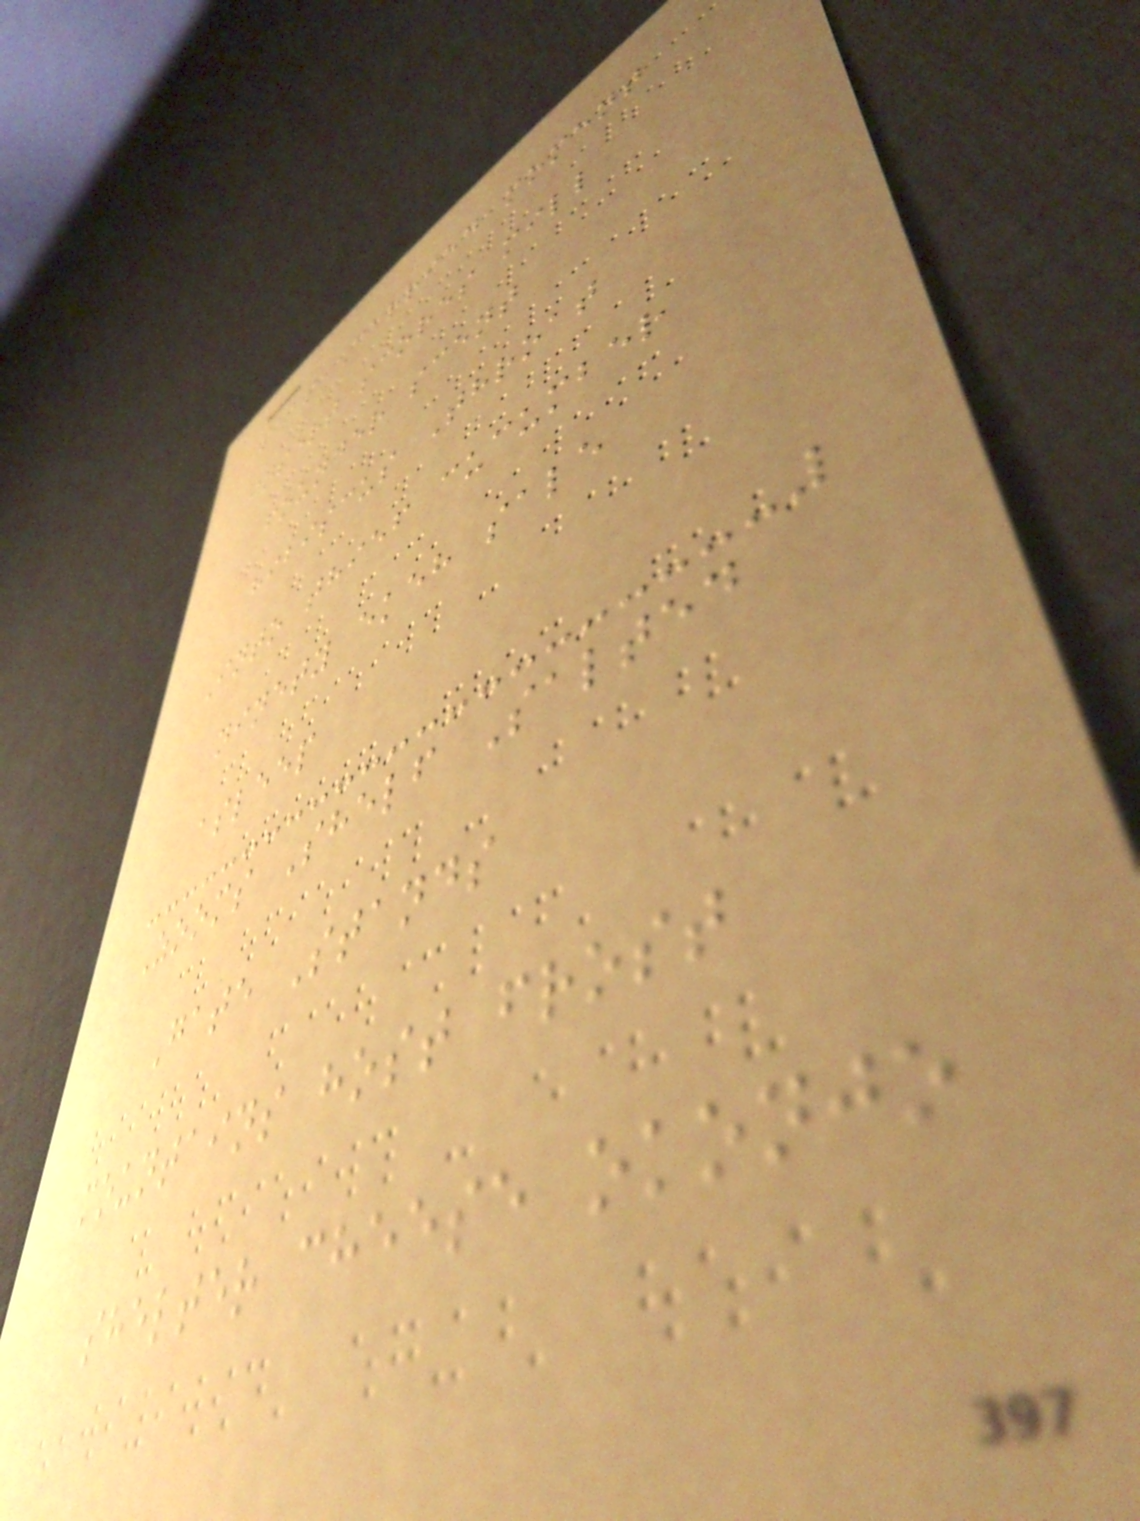peas Carried moment
insert scores mill
founder scent
hibiscus Throat
Into thief cucumber
ninety ekeh sale
asleep
Zooms Shelf Salted
Gate Stands
mountains host frost
shelter cheese okonjo
